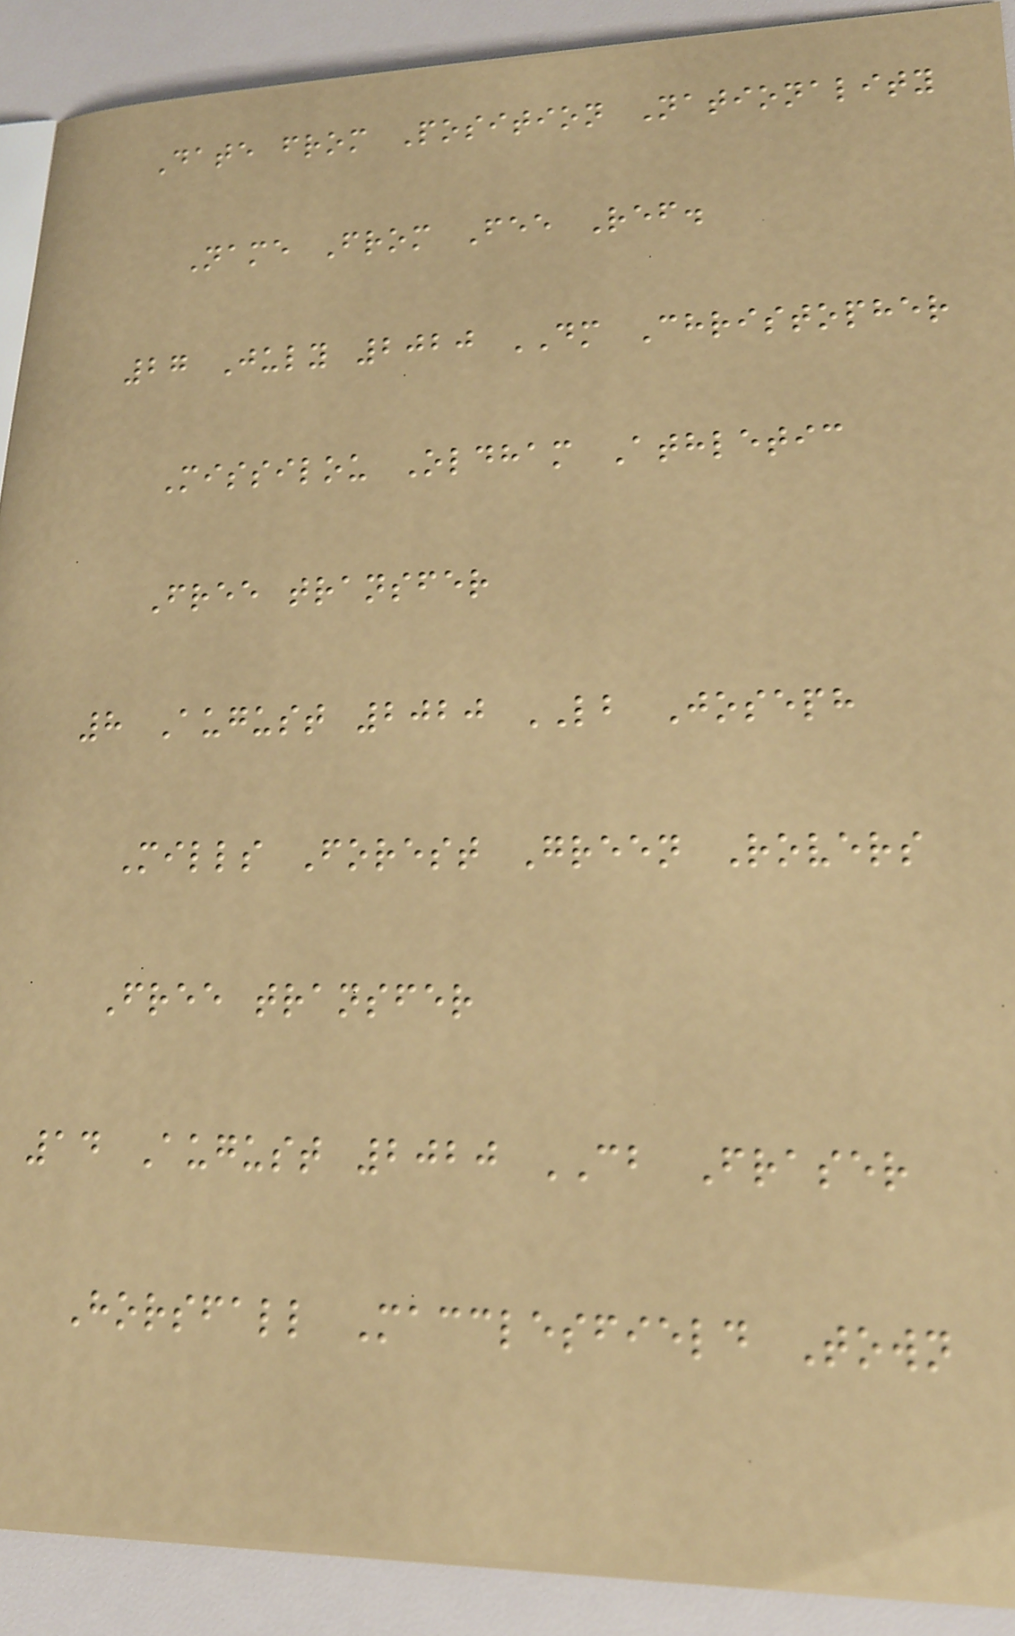Date from Position Nationality
Name From Fee Ref.
27 July 2020 DM Christopher
Missilou Oldham Athletic
Free transfer
8 August 2020 LB Joseph
Mills Forest Green Rovers
Free transfer
14 August 2020 CB Fraser
Horsfall Macclesfield Town
